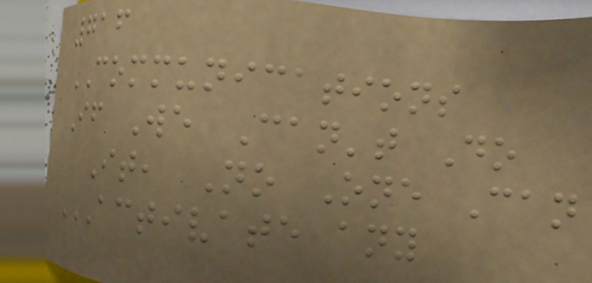716
COMMUNICATIONS
If We Can't Do
It, No One Can
ACTIVATE ANY
